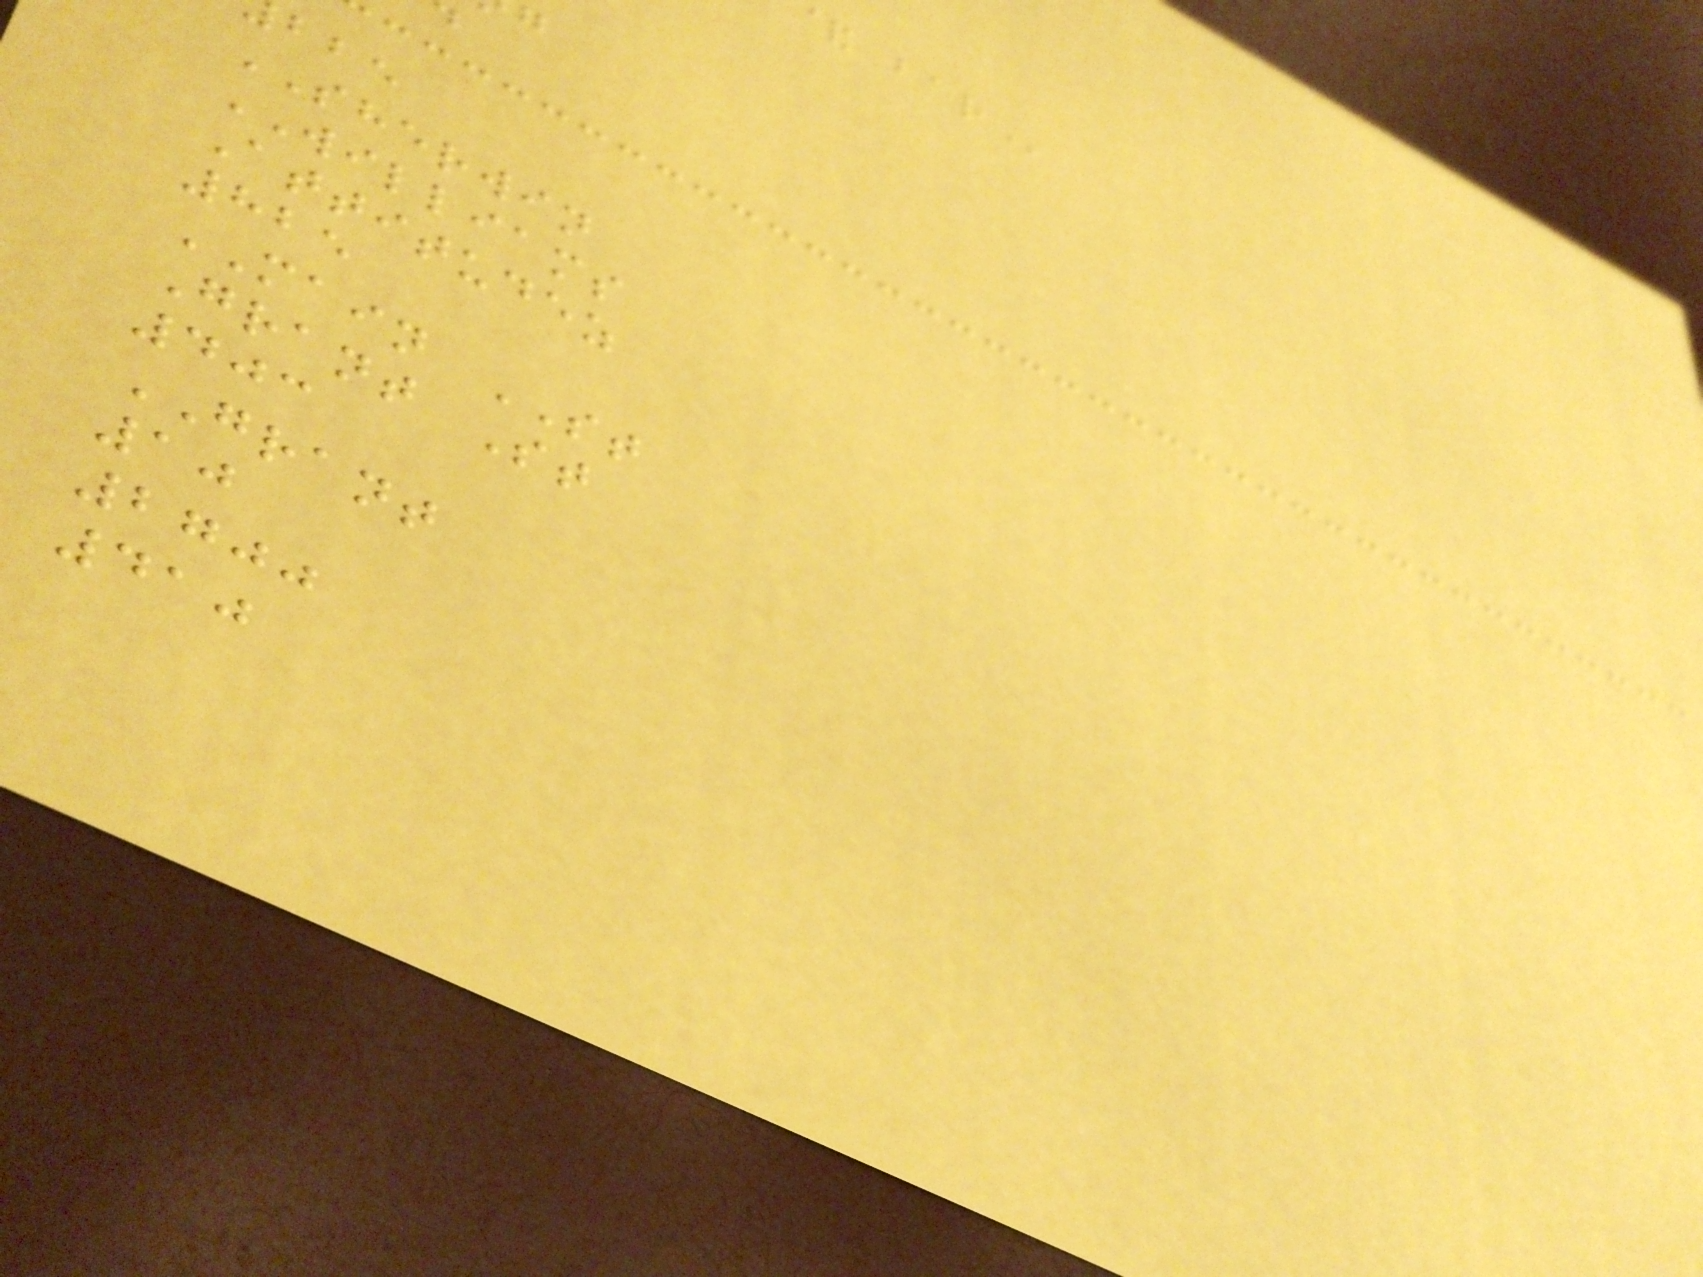SHERWIN
WILLIAMS
Attitudez
825
MAIN ST
Grant St
403
GRANT
10
2700
410
